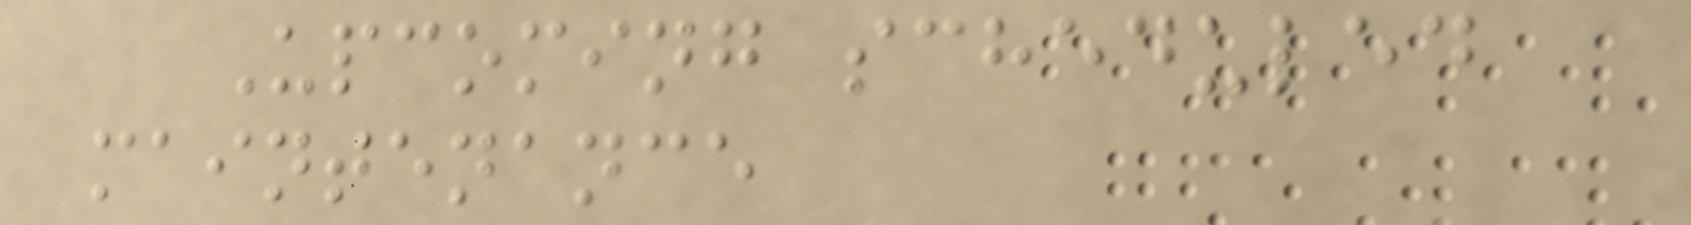Upcoming scheduled
maintenance
